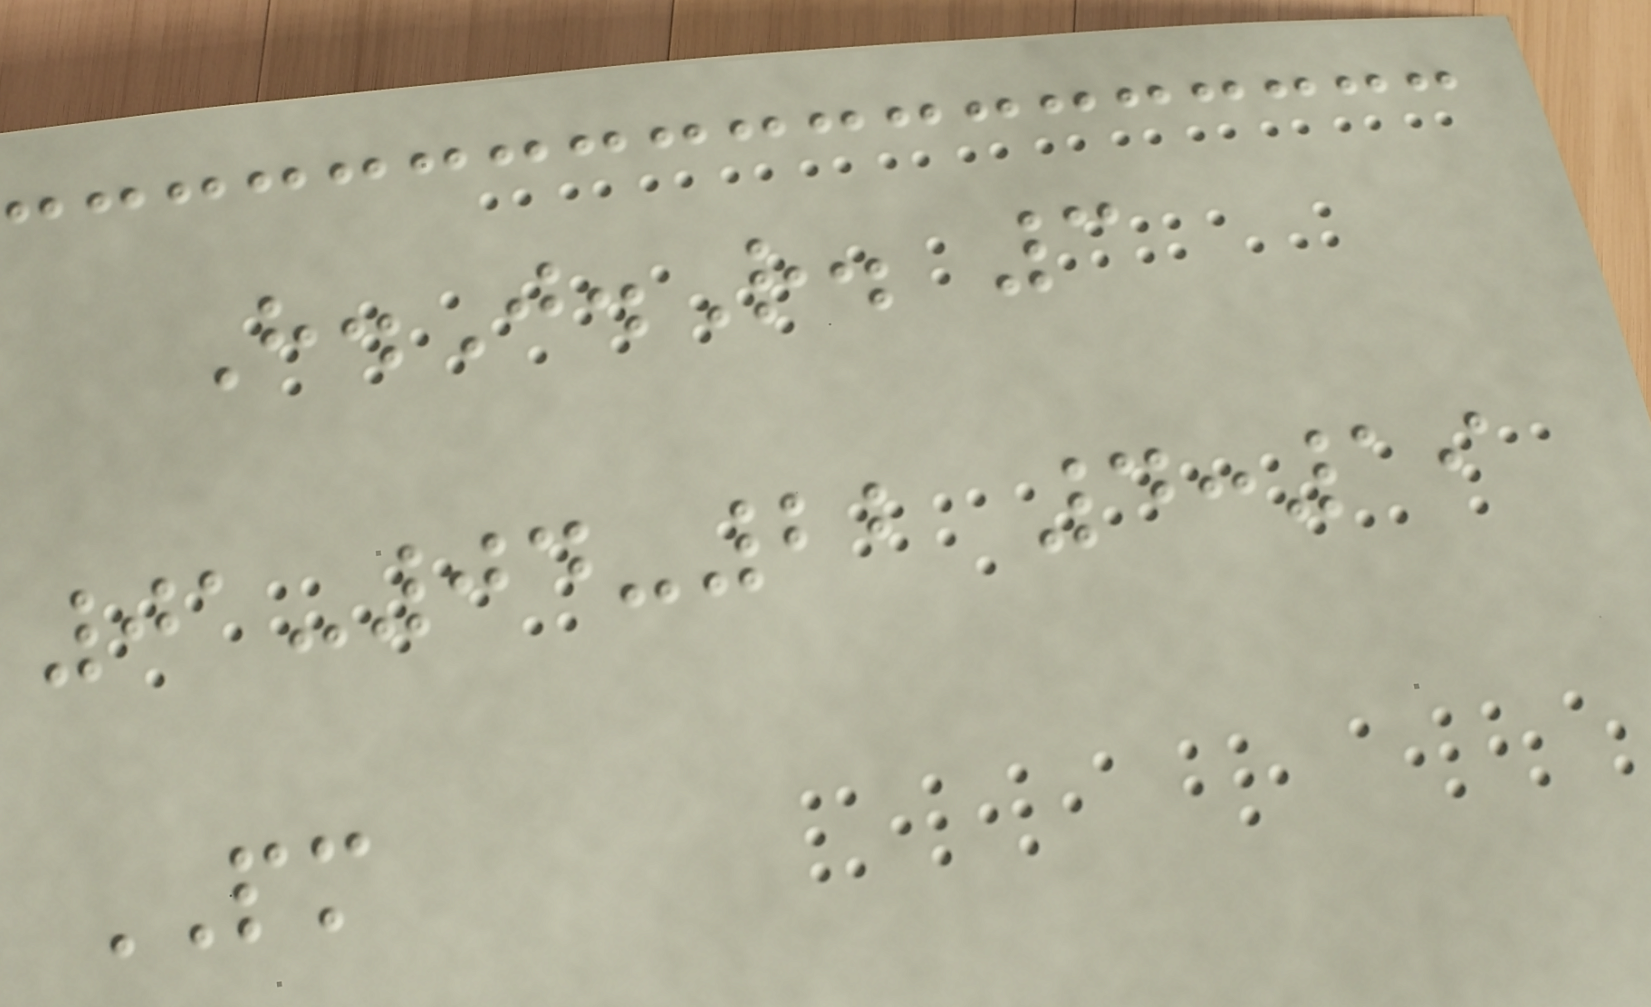H.J.R. 3
01-04-22 4:19
PM
